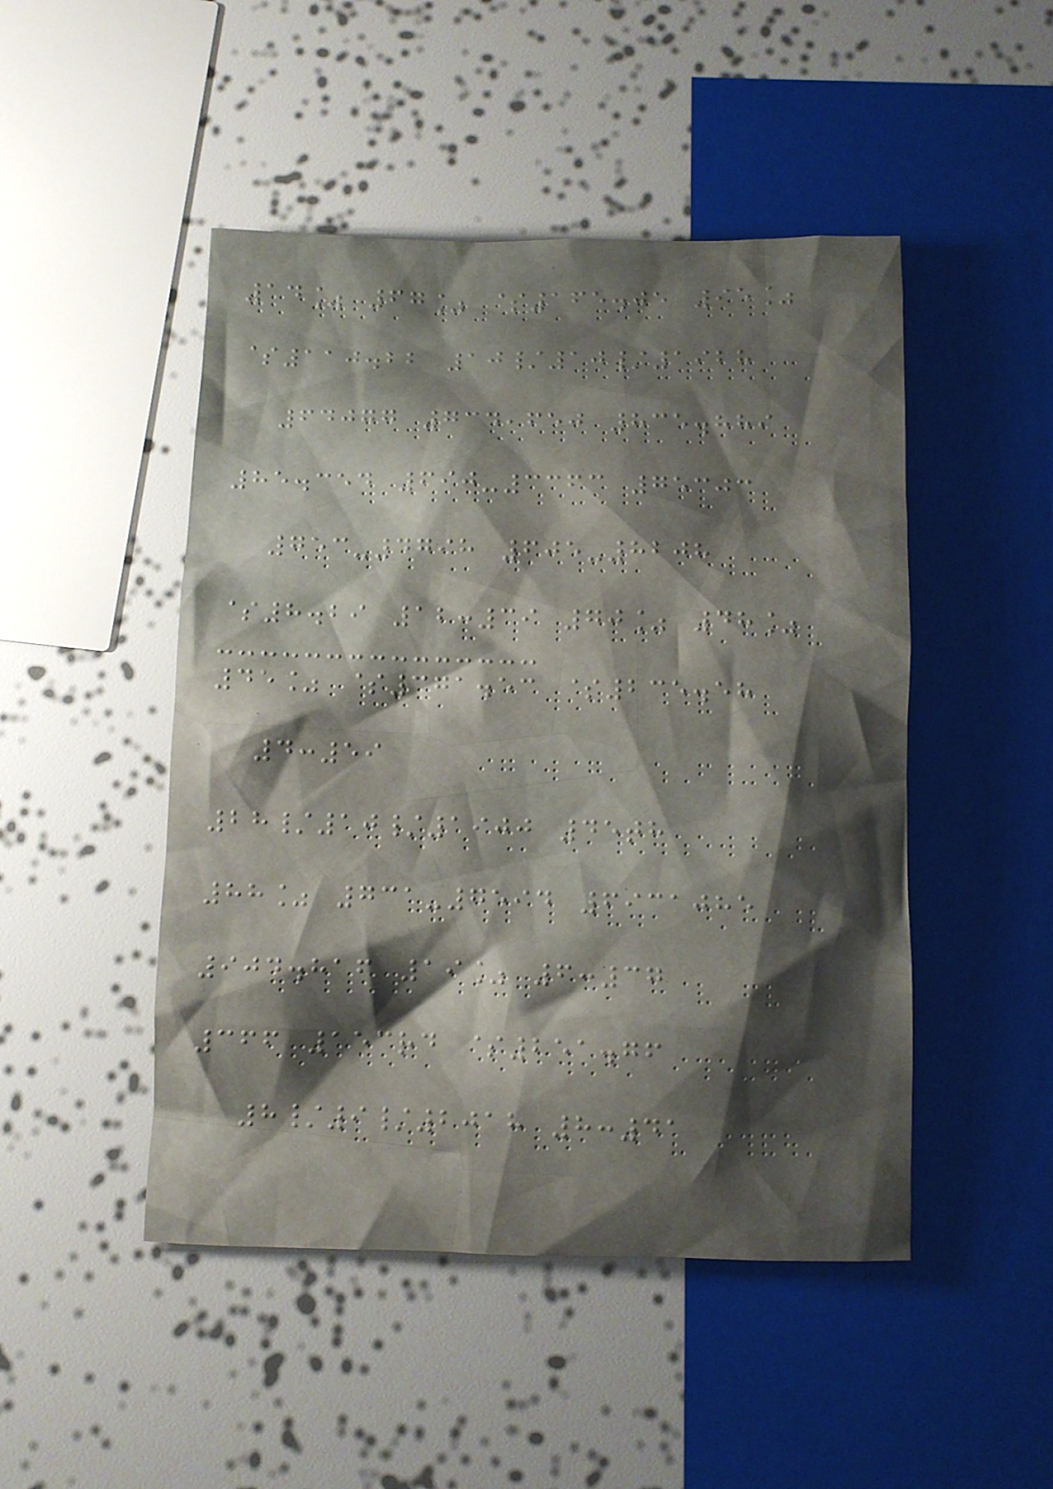14% 67% $165.05 95%
$110.22 10/10/1928
64077 734,650 835.889
85.354 690-3363 75303
753-4798 605-8208
$8.29 12:39 70% 48%
45% $371.53 $235.58
4:59
28/10/1900 45th
88% 731-7594 6931085
904.816 19% 6:37
366 153rd $251.76
8/9/2018 8:41
